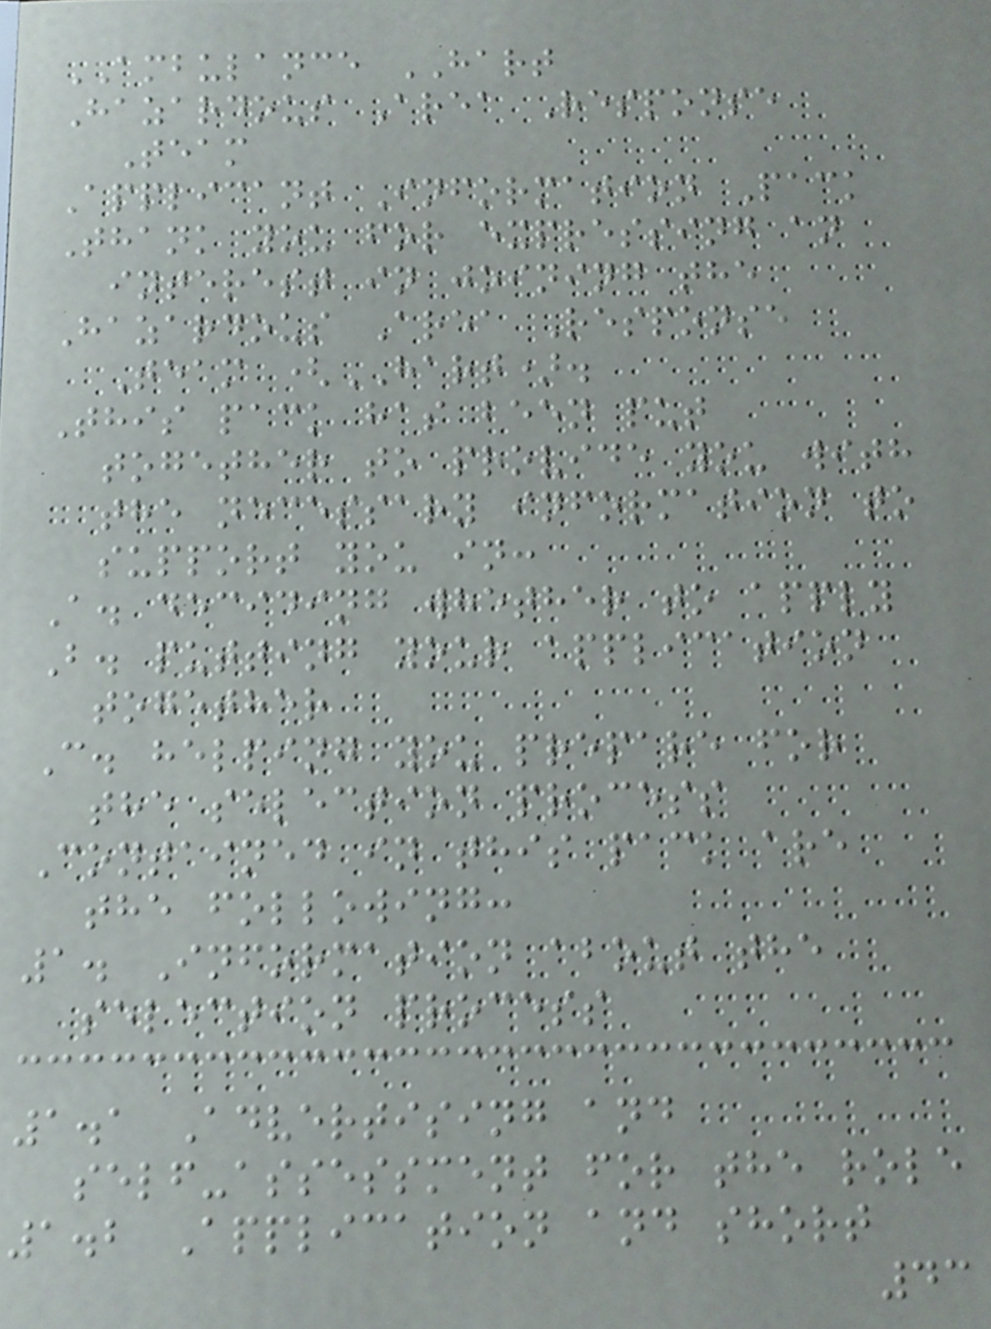AMBULANCE HART
Hazardous Area Response
Team
Applicant Information Pack
Thank you for expressing an
interest in joining the
Hazardous Area Response
Team (HART).
This pack has been put
together to provide you with
the necessary information to
support you in:
A. deciding whether to apply
B. putting your application
together
C. helping you prepare for
the selection process
Contained in this pack are
the following:
1. Information about the
selection process
1.1 Advertising and
self-assessment for the role
1.2 Application and short
43
